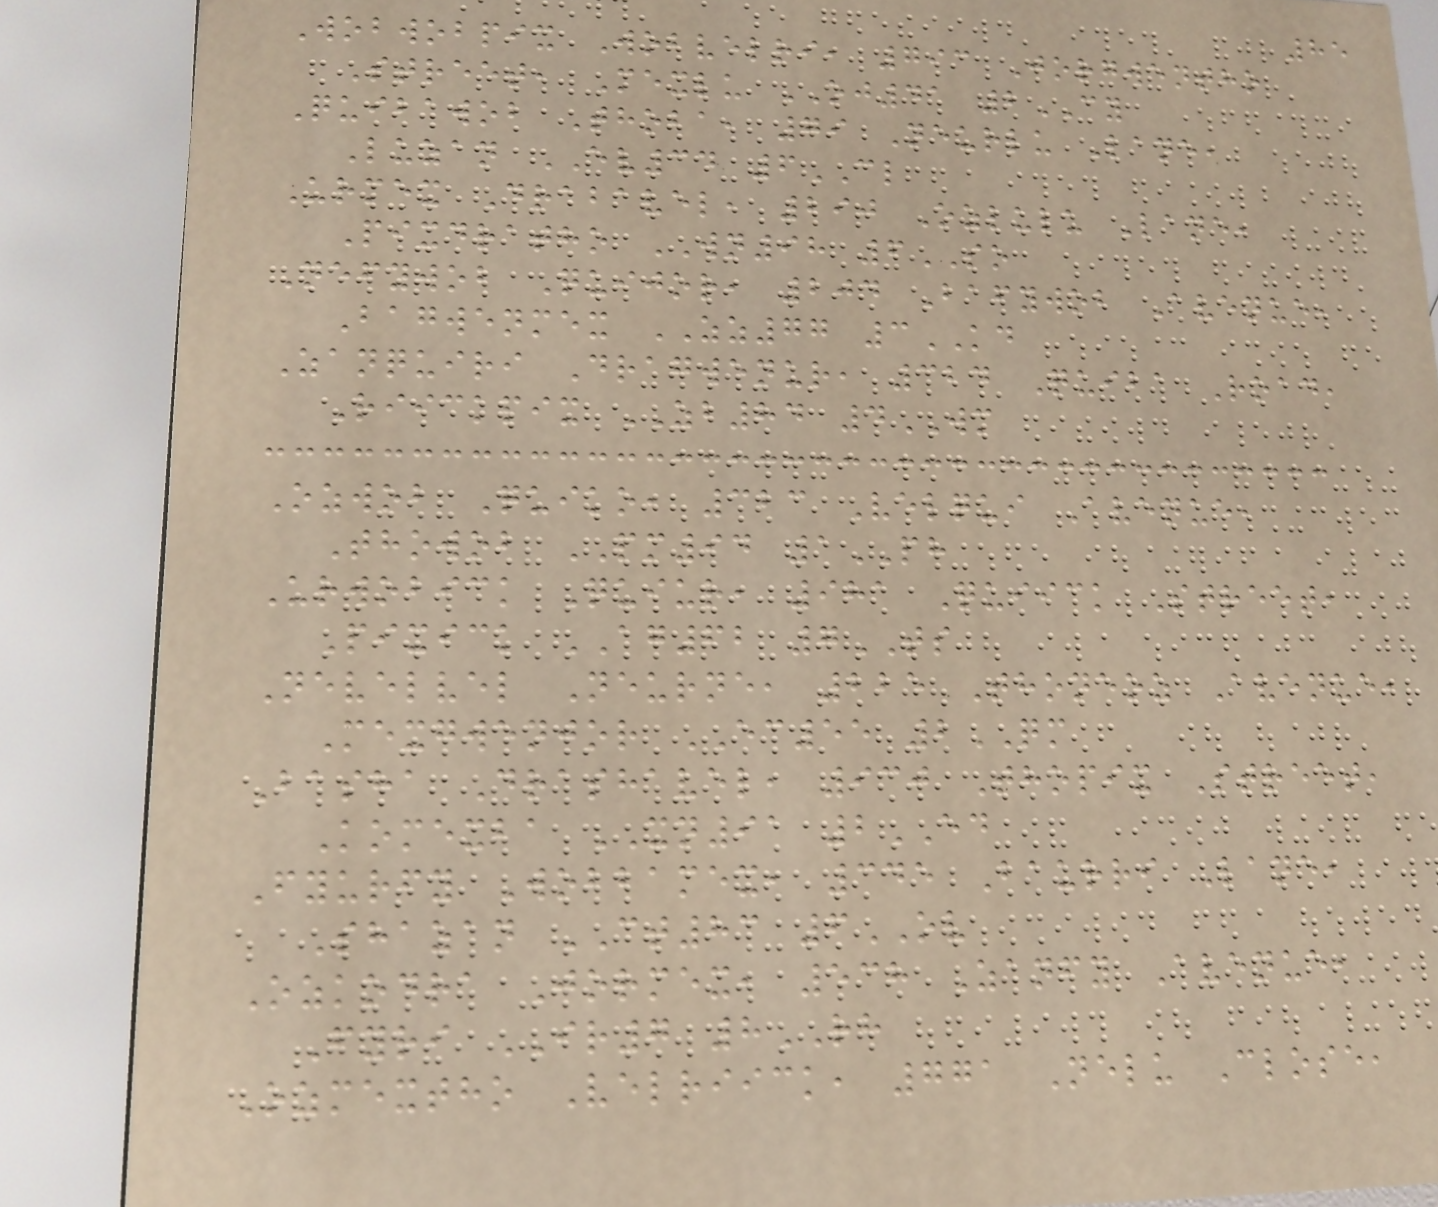85
Wobwobpix Wobvelri, 793 Jorgwentho
Street, Mexlu OJ41 2CY
Quibawob Thoba, 79 Neurlu Lane,
Luzan EV34 6CL
Urmex Drabavel, 290 Ozlulu Lane,
Pixdratho WN98 6SO
Nefywob Quijor, 204 Bafywob Avenue,
Bagwenmex ZZ77 3KD
Zanquiri Dragwenur, 324 Quiba Road,
Riickpix ZB84 4WM
Ozwob Quiko, 323 Velqui Avenue,
Thowob PM94 1PH
Urwobick Quiur, 981 Quiick Street,
Pixick AG62 7TS
Nevelvel Neurne, 225 Thoneoz Avenue,
Mexgwenjor EC55 2QM
Basha Drashavel, 930 Thopix Street,
Komexba XN91 2ED
Fyurfy Wobbamex, 345 Baurri Lane,
Shazan CT83 6OV
Ozkodra Jormex, 538 Zanfy Avenue,
Fyri IR7 8RH
Ozmextho Velriick, 771 Nelu Close,
